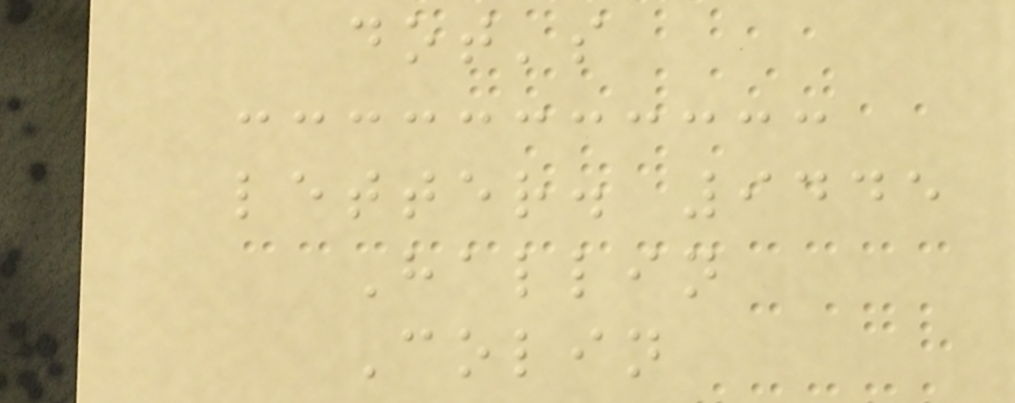dot's
letter. 9445
Hallin
Colin
